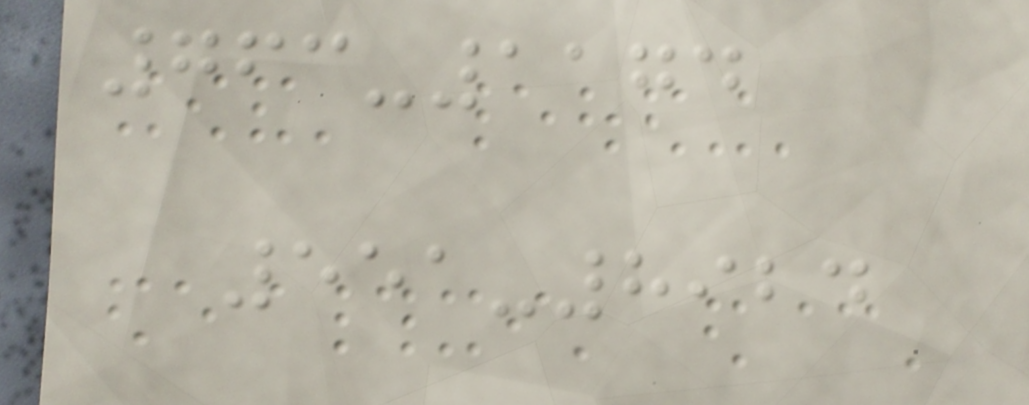763-1174
551-8924
